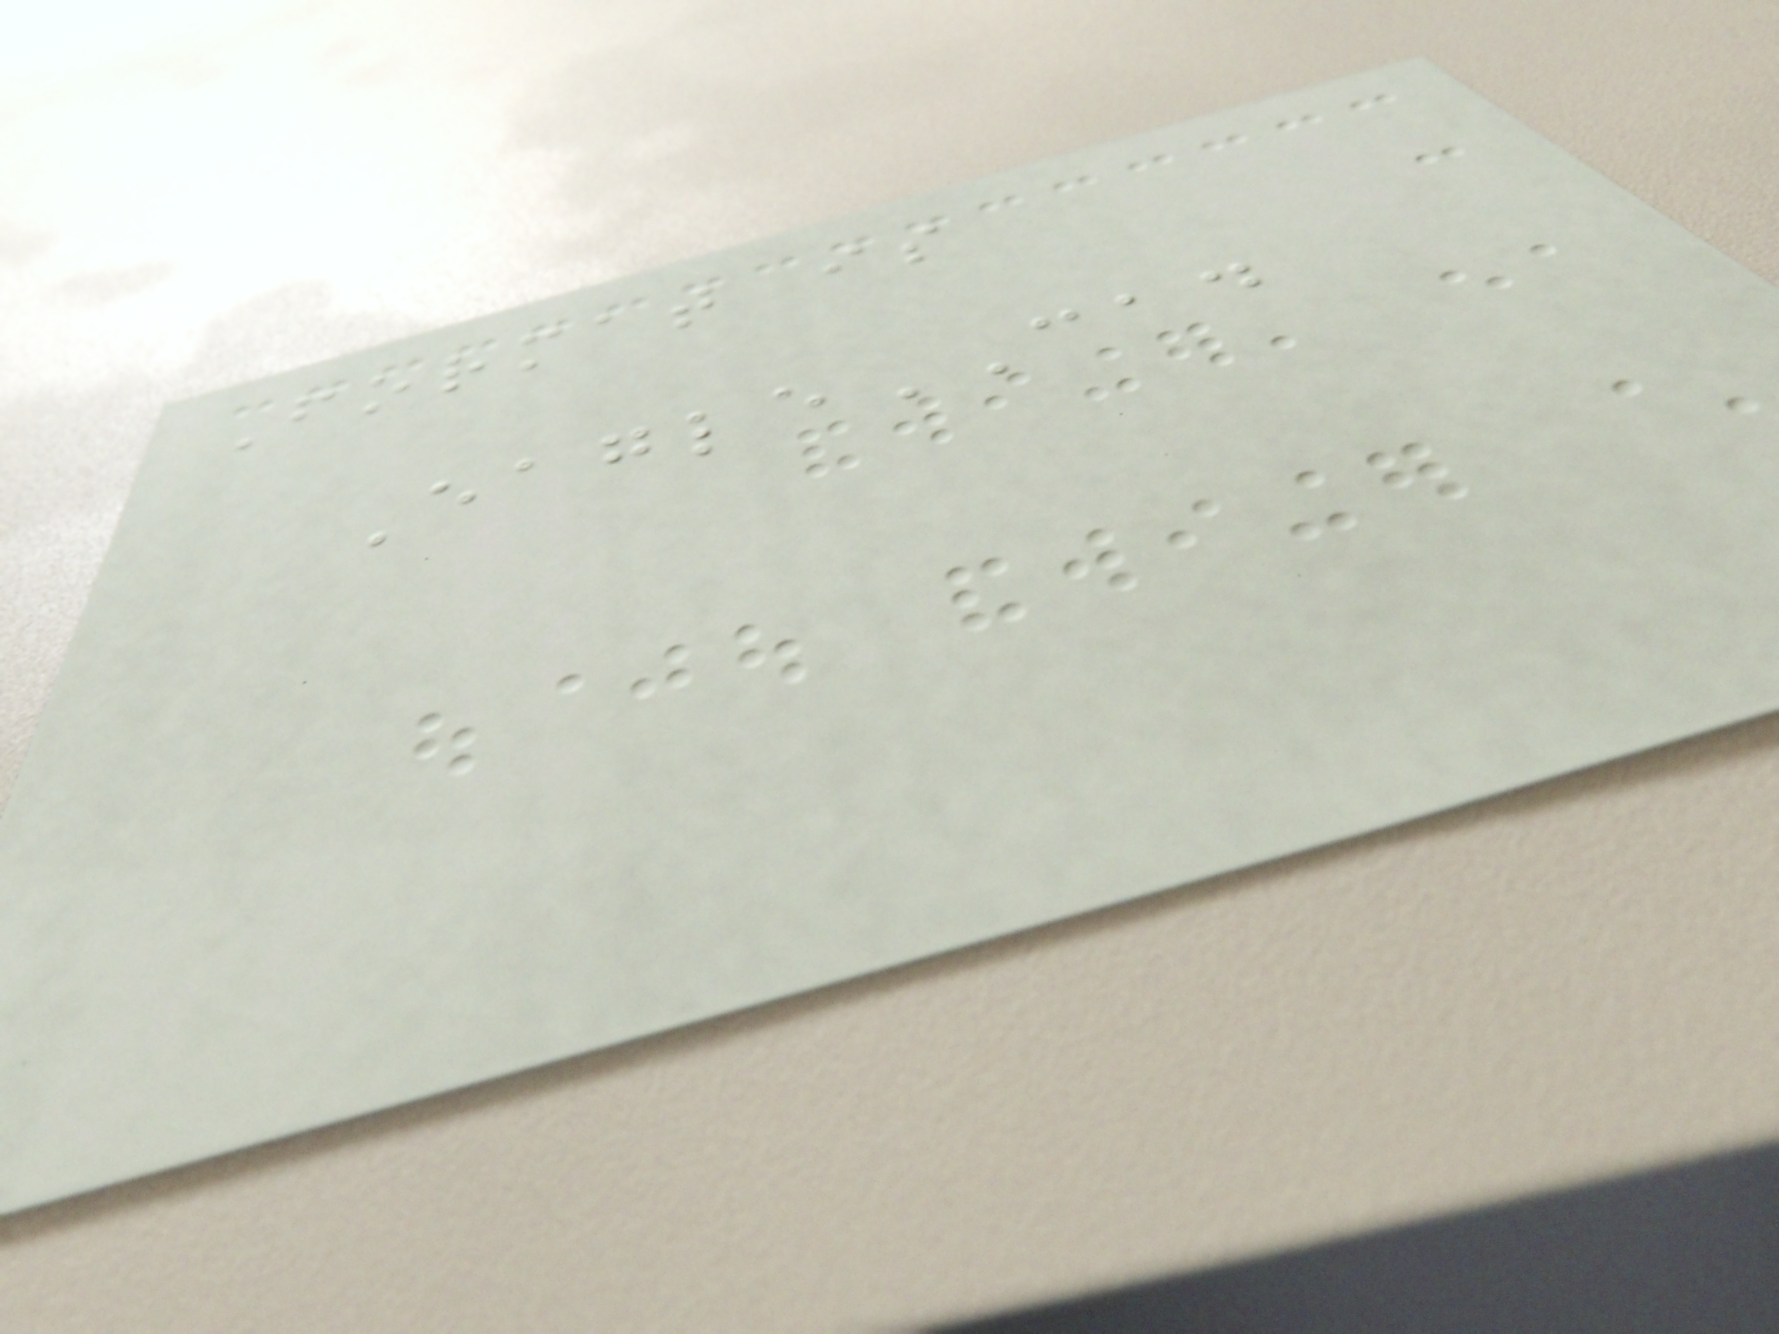Format is
EagleCAD
